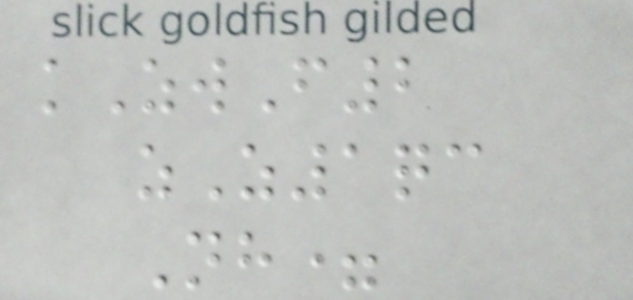kZwF2
zZ1qc
Nh=
